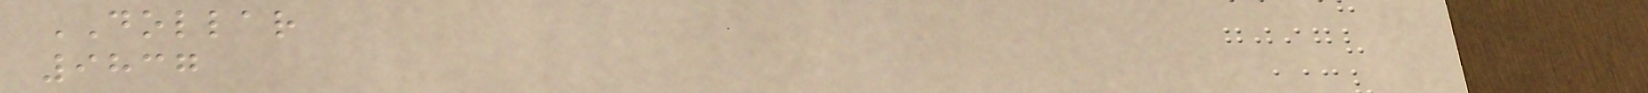DOLLAR
9837
